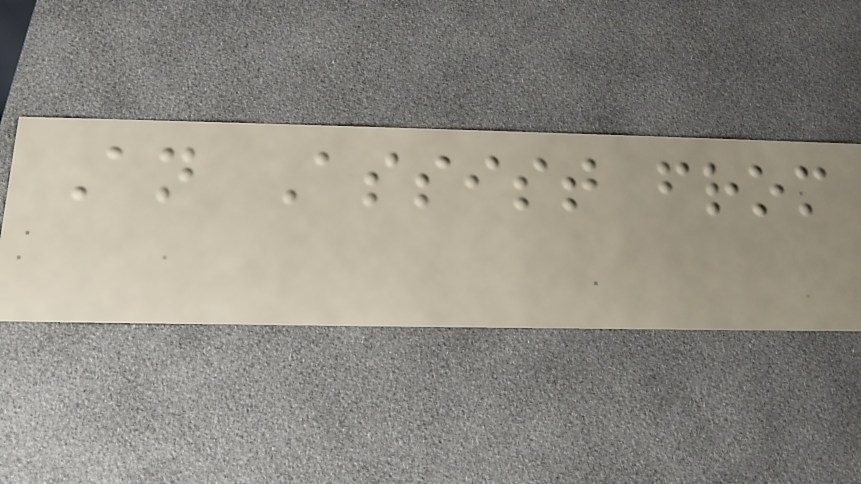An Assist from
